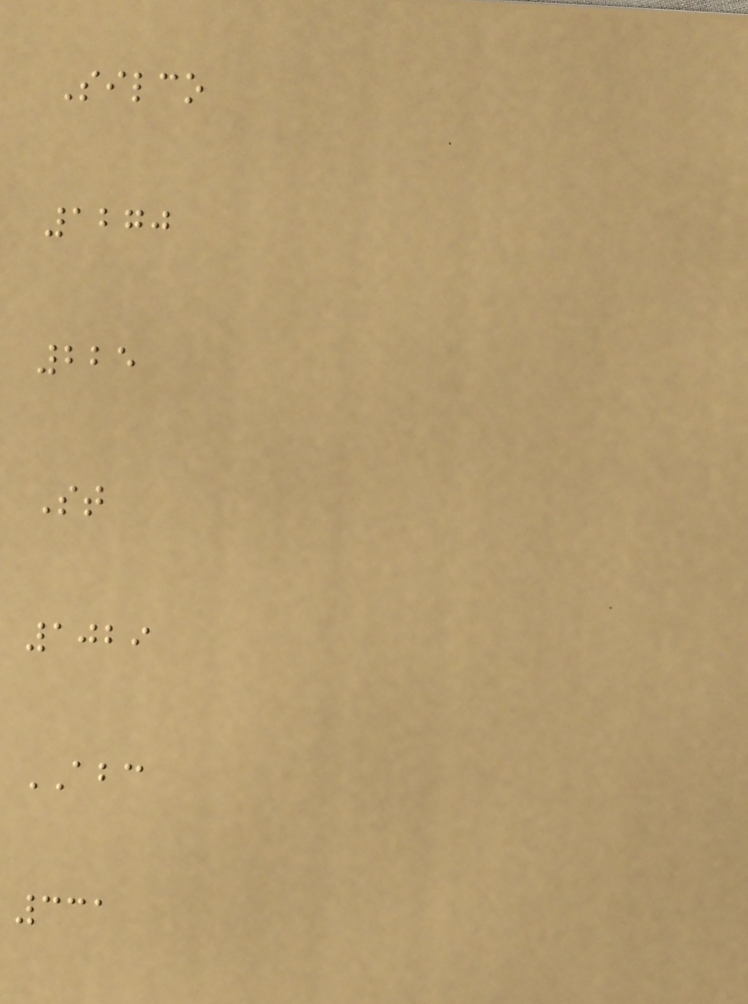Silco
1270
225
St
1029
ABC
331
